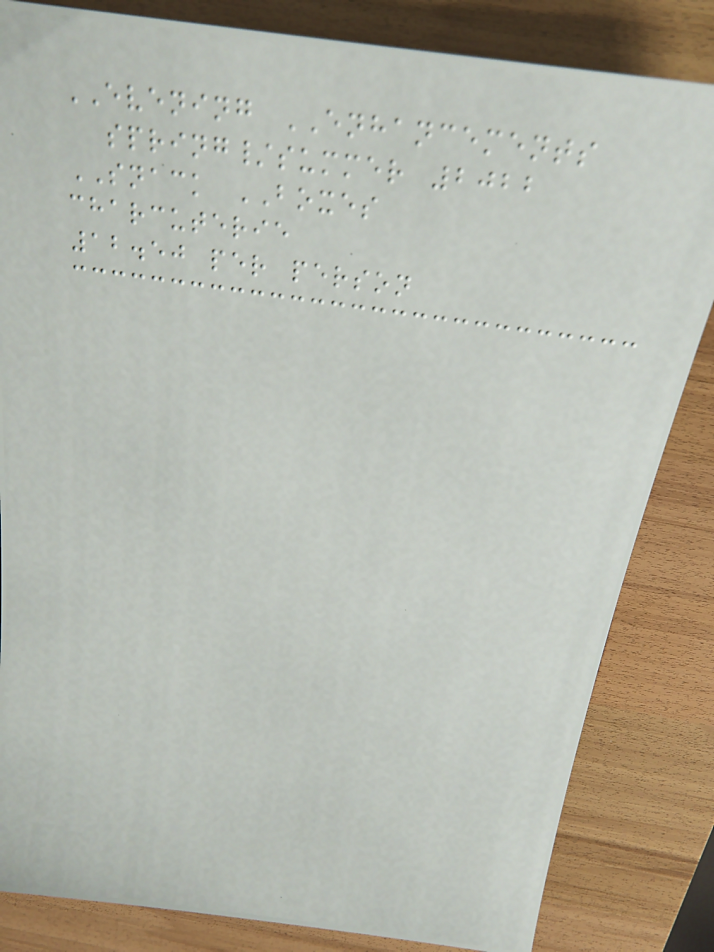EVENING ENHANCEMENTS
spring/summer 2022
SNACK BOXES
charcuterie
12.50 per person
